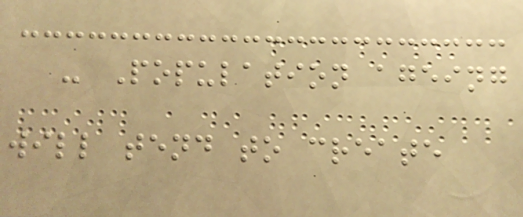- Population ageing
will tend to create
